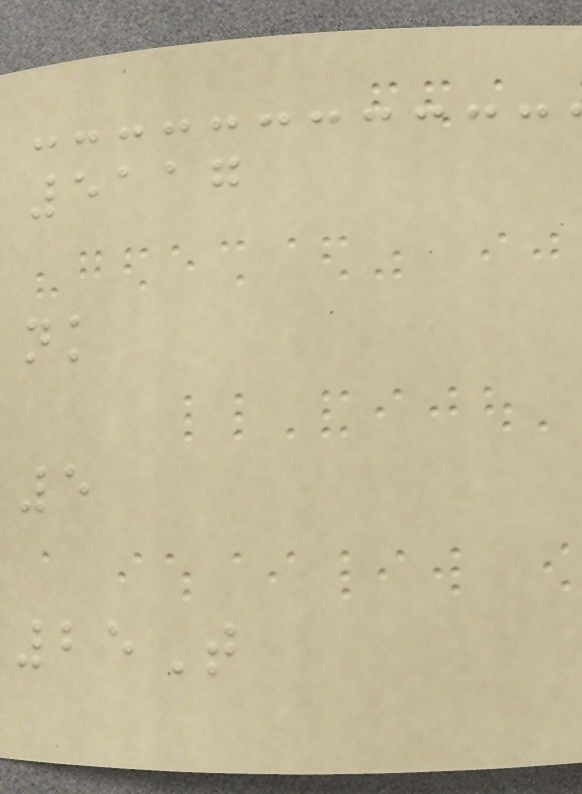5117
nk
5
25T
